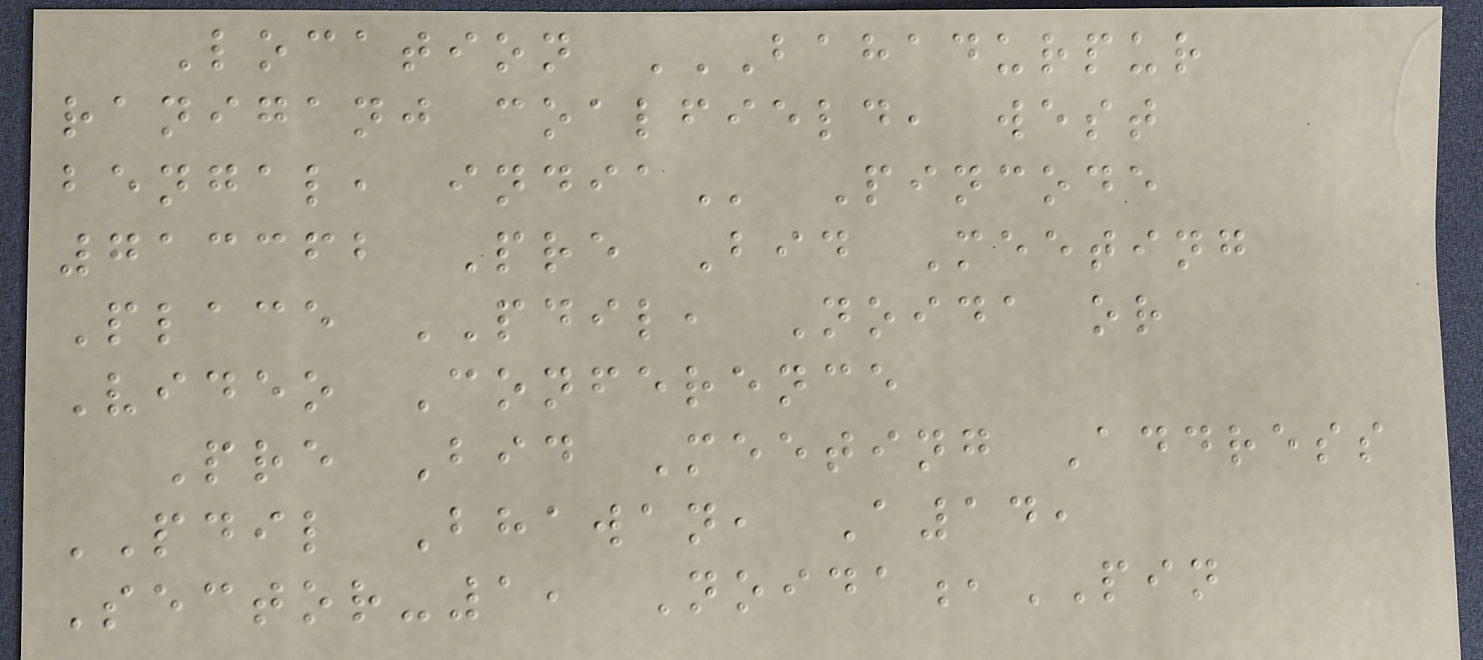Location BAHADURPUR
RANIGANJ COALFIELD, WEST
BENGAL, INDIA Pincode
713362 Pre Bid Meeting
Place PDIL, Noida or
Video Conference
Pre Bid Meeting Address
PDIL Bhawan, A14,
Sector-1, Noida,PIN
